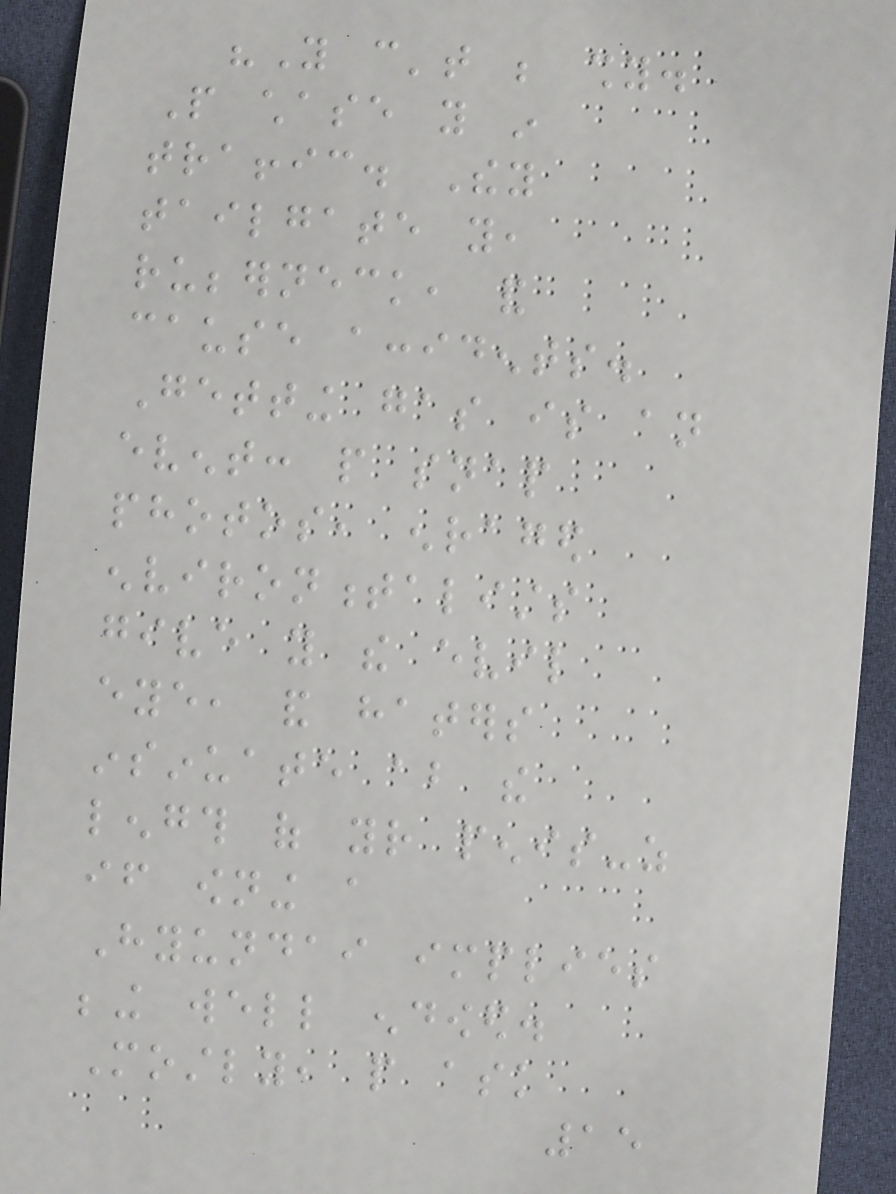"You can't be shy.
People chase you in
traffic. They
tailgate you,
rubberneck, and
cause accidents.
Getting gas is an
event: people snap
photos, enraged
environmentalists
give you the evil
eye, and haters
insinuate about the
length of your penis-as
if owning a
Hyundai implies
being well endowed.
Mostly, people ask
15
